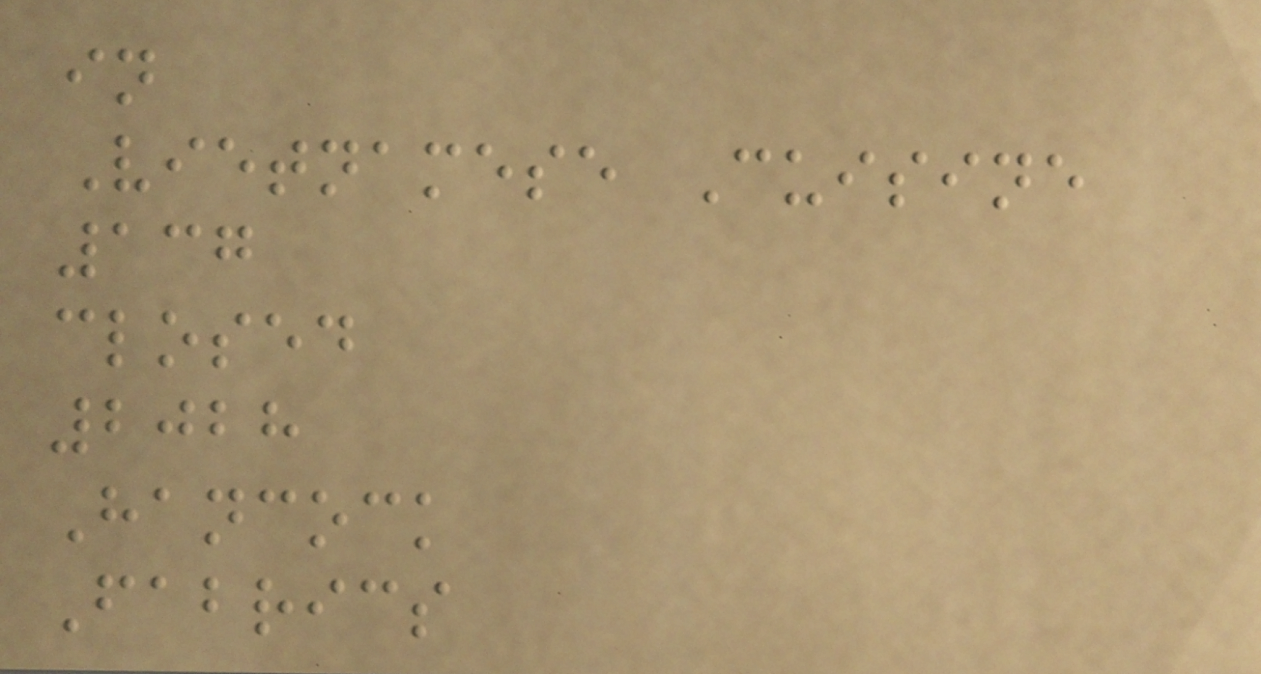in
Vietnamese Cuisine
137
closed
2028
Hancock
Fabrics
